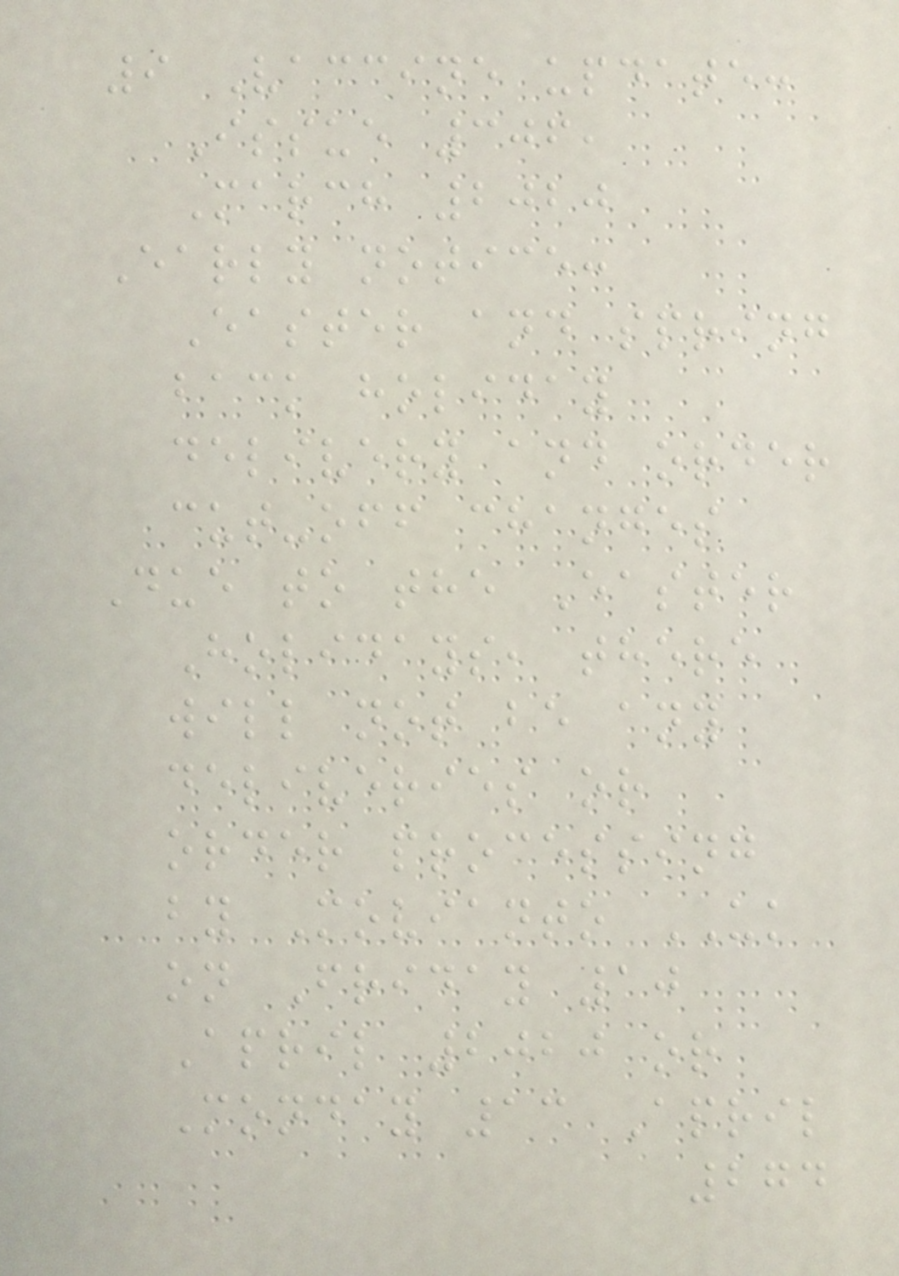9 Vaccine update:
Issue 306,
March 2020
Early notice:
Easter and spring
back holiday
delivery and order
cut-off changes
Due to the Easter
Holidays, there
will not be any
deliveries or
order processing
by Movianto UK
on Friday 10
April 2020 or
Monday 13 April
274
